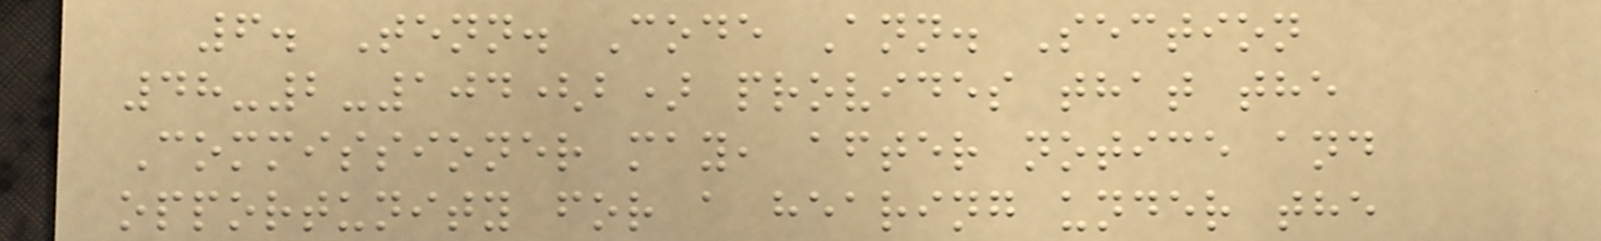6. Tenn. Code Ann. Section
48-2-104(b) provides that the
Commissioner may, after notice and
opportunity for a hearing under the
